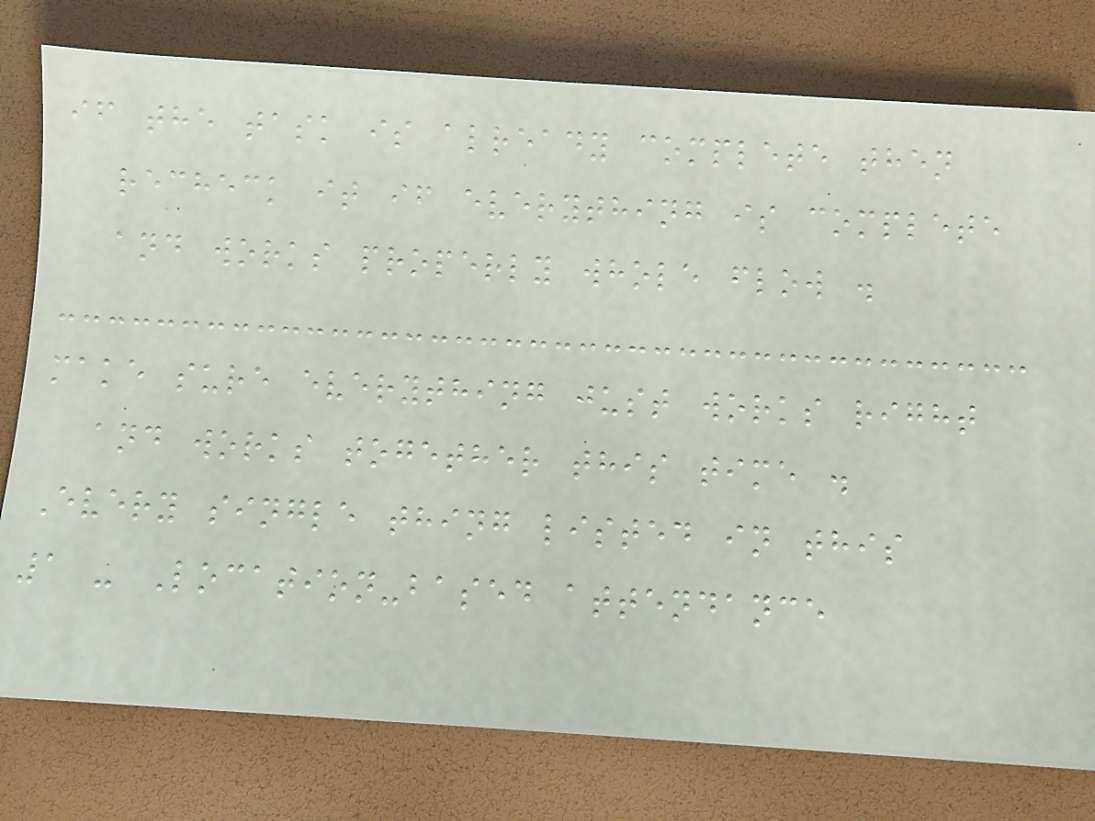if the task is already complete then
recheck it if everything is complete
and works properly whole flow .
make sure everything just works right
and works together this time .
Every single thing listed in this
1 - Location-based attendance
